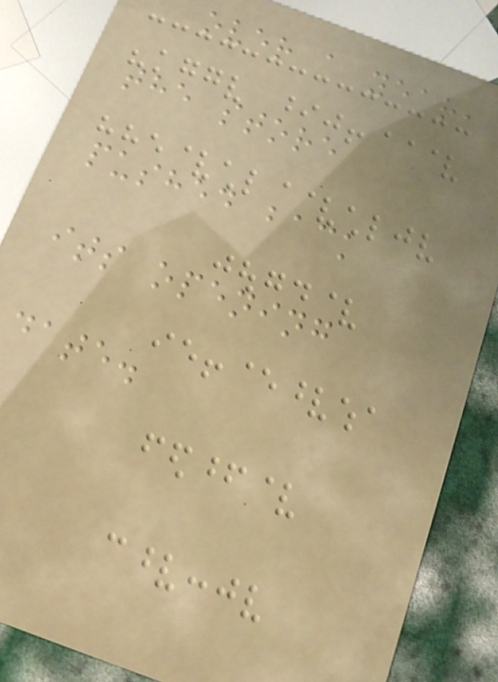over a year,
the store
pushed back
its opening
date.
